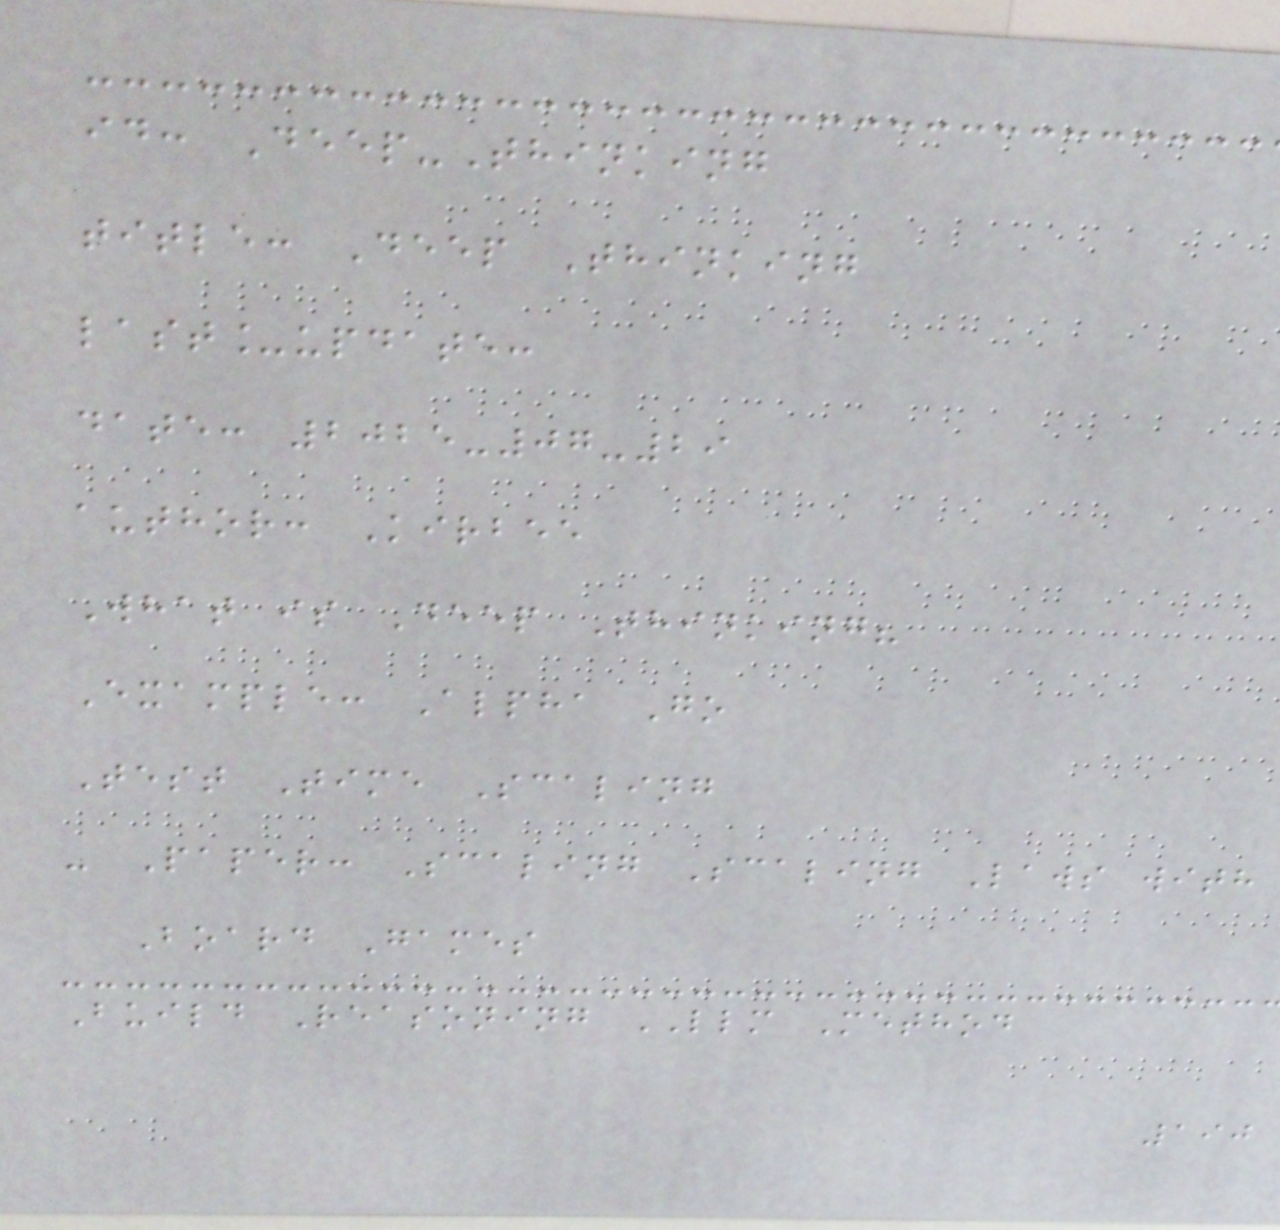id: Deep-Thinking
title: Deep Thinking
last_update:
date: 2025-07-29
author: Kirbee
What is Deep Thinking?
Example: Alpha Go
Test Time Scaling
- Paper: Scaling Scaling Laws with
Board Games
Build Reasoning LLM Method
190
